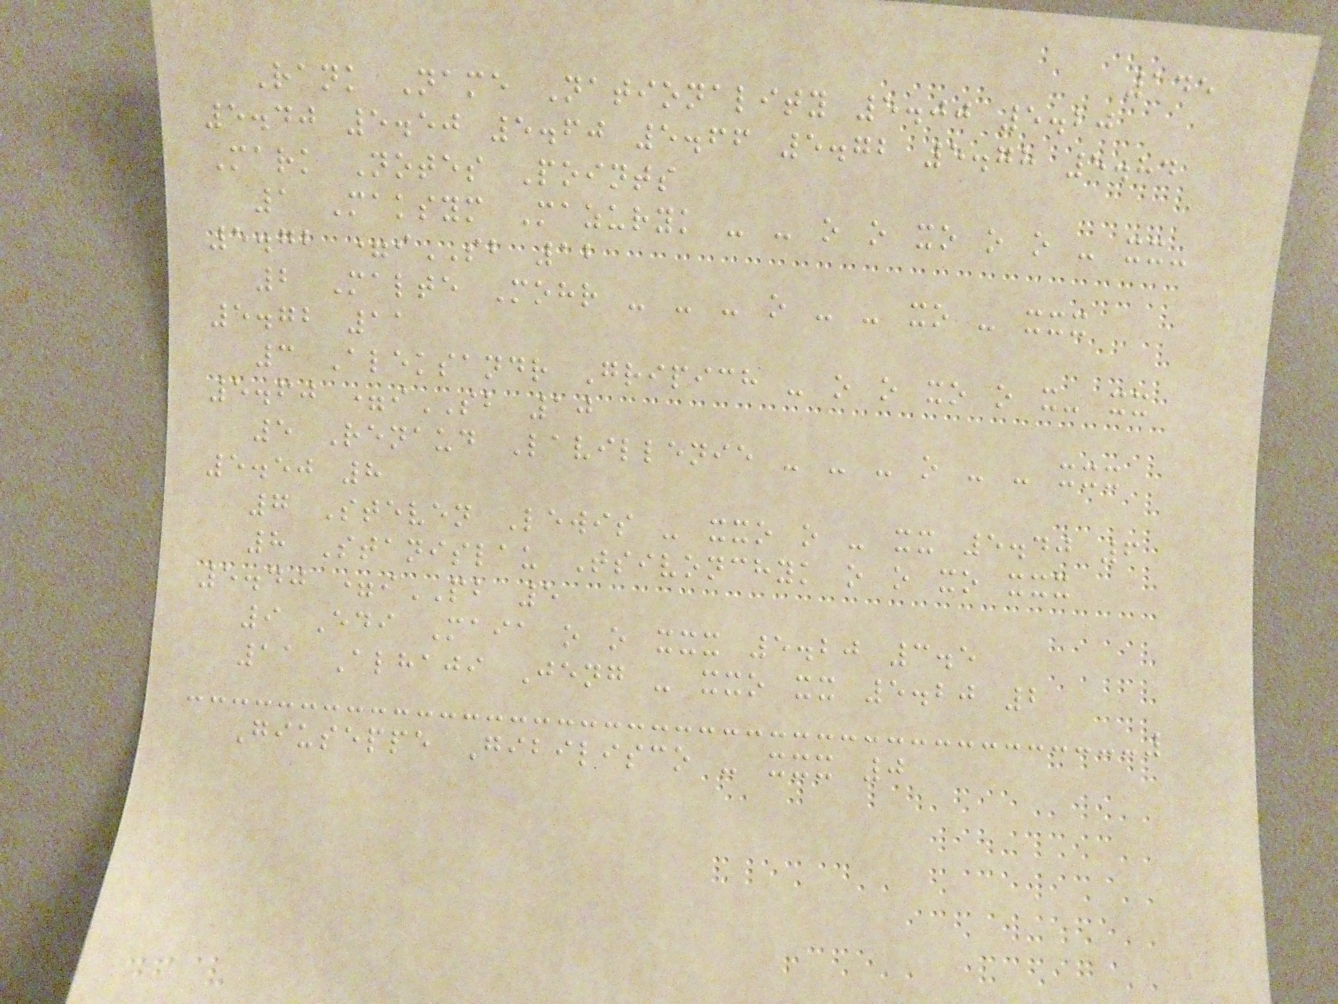145
Rank Name Nationality 5.00 5.20
5.40 5.50 5.60 5.66 5.72 5.78 5.84
Mark Notes Points
1 Maksym Mazuryk - - o o xo o o - xx-
5.72 =iSB 12
2 Malte Mohr - - - o - - xo - xxx
5.72 11
3 Aleksandr Gripich - o o xo o x- xx
5.60 =iSB 10
5 Renaud Lavillenie - - - o - - xxx
5.50 8
7 Steven Lewis - xxo o - xx 5.40 6
8 Stanislau Tsivonchyk o o xo xxx
5.40 =iPB 5
9 Edi Maia o o xxx 5.20 3.5
11 Alhaji Jeng - xxo xx 5.20 2
Giuseppe Gibilisco - xxx 0
